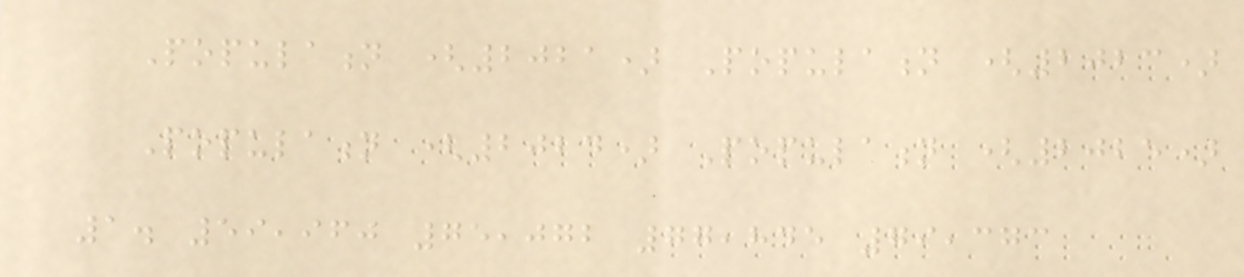Population (2021) Population (2023)
Population (2024) Population (2025)
1. 59,960 75,072 77,845 79,373
